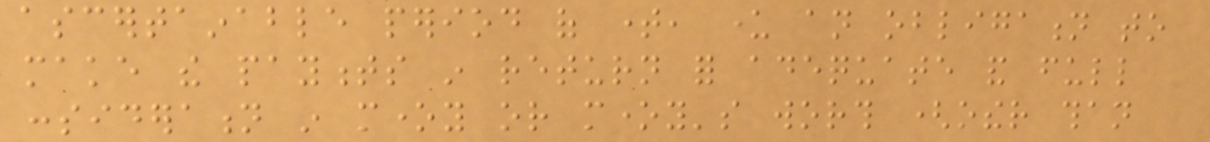ascertainable period of time, under an obligation to
make the payments in return for adequate and full
consideration in money or money's worth (other than
